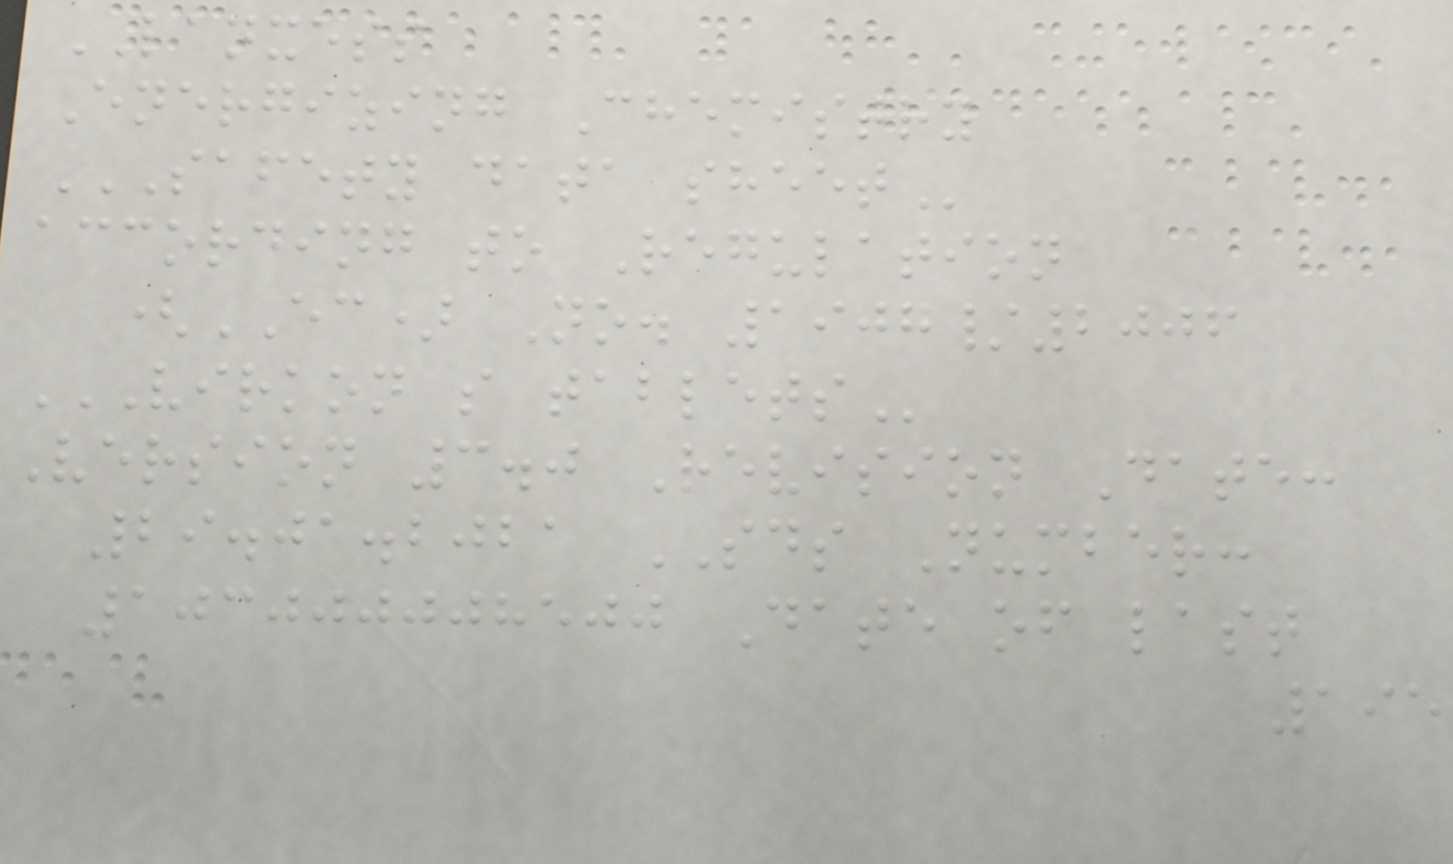LANXESS
Energizing Chemistry
SAFETY DATA SHEET
according to Regulation
(EC) No. 1907/2006
VIRKON S TABLETS
Version 3.0 Revision Date:
29.01.2021 SDS Number:
103000008500 Date of last
195
